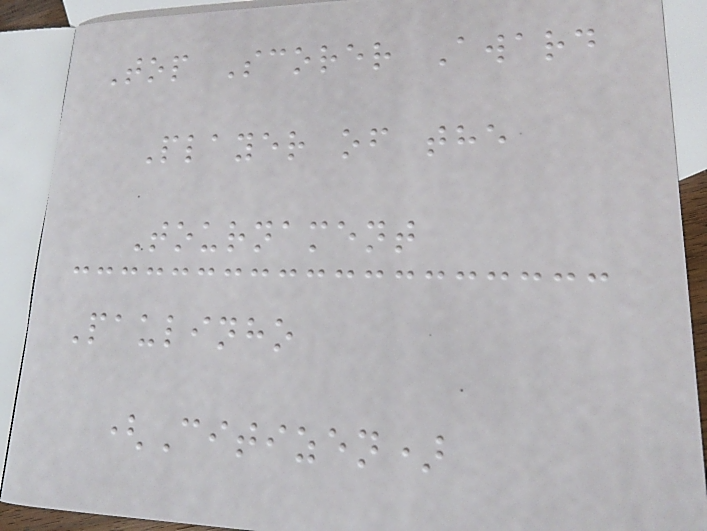Top Scorer Award
Player of the
Tournament
Paulinho
(Citizen)
